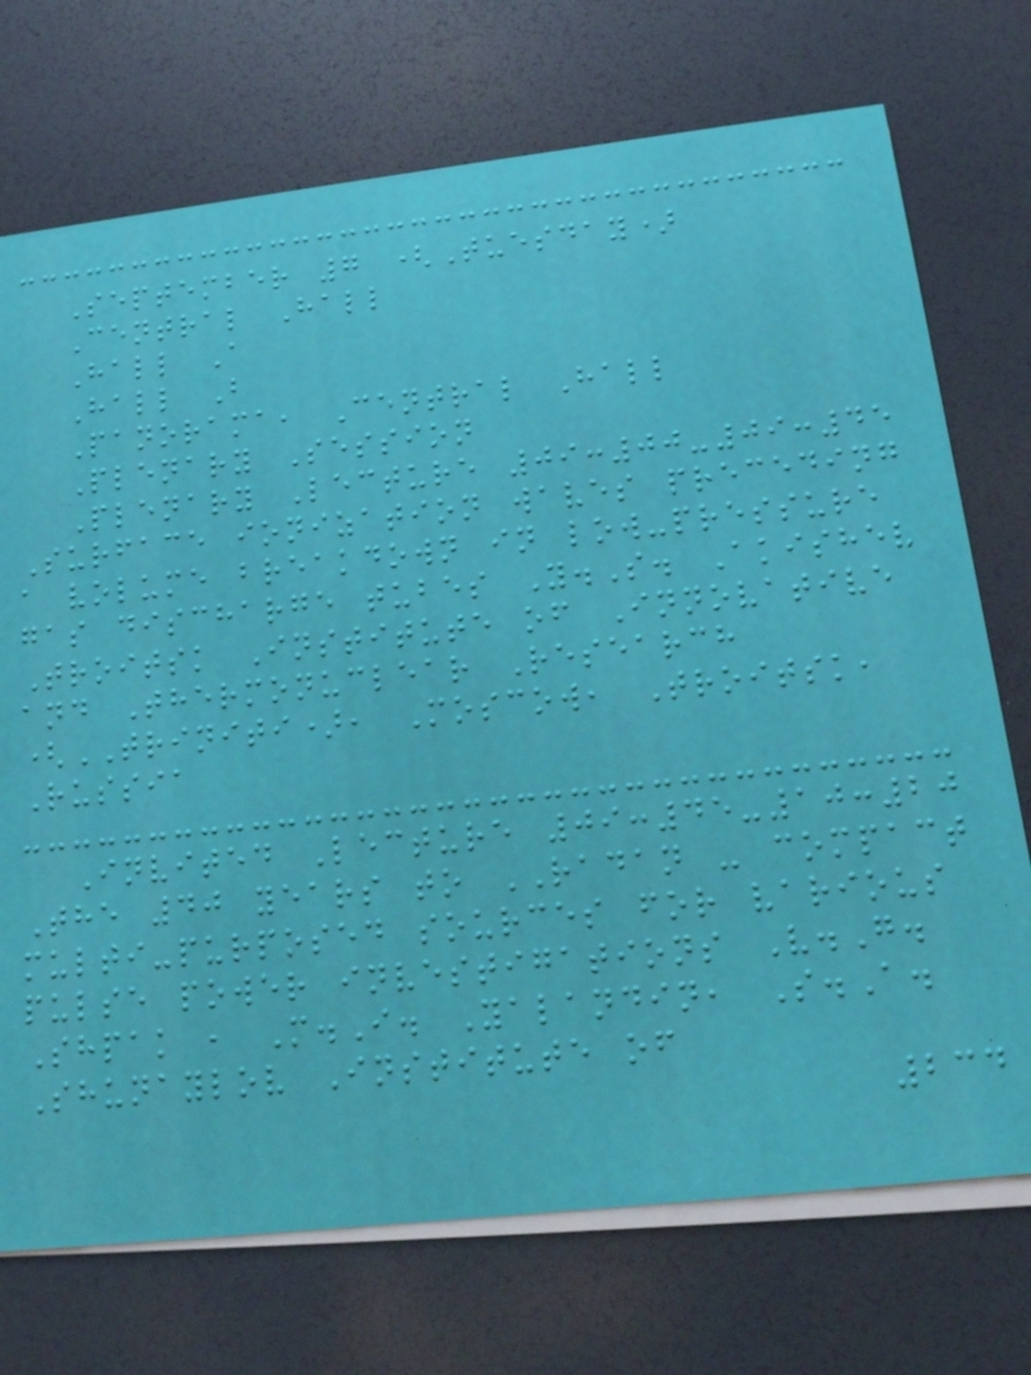September 7 (Tuesday)
Central Hall
Hall A
Hall B
Panorama, Central Hall
Plenary Session
Plenary Lecture 09:00-09:45
Surface ionization waves preceding
a volume breakdown in low-pressure
gas discharge tubes Y.S. Akishev
Troitsk Institute of Innovative
and Thermonuclear Research
(TRINITI), Moscow, Troitsk,
Russia
Invited Lecture 09:45-10:20
The 40 years to RADAN - compact
multi-purposed sources for various
pulse power investigations V.G.
Shpak , M.I. Yalandin, S.A.
Shunaylov Institute of
234
